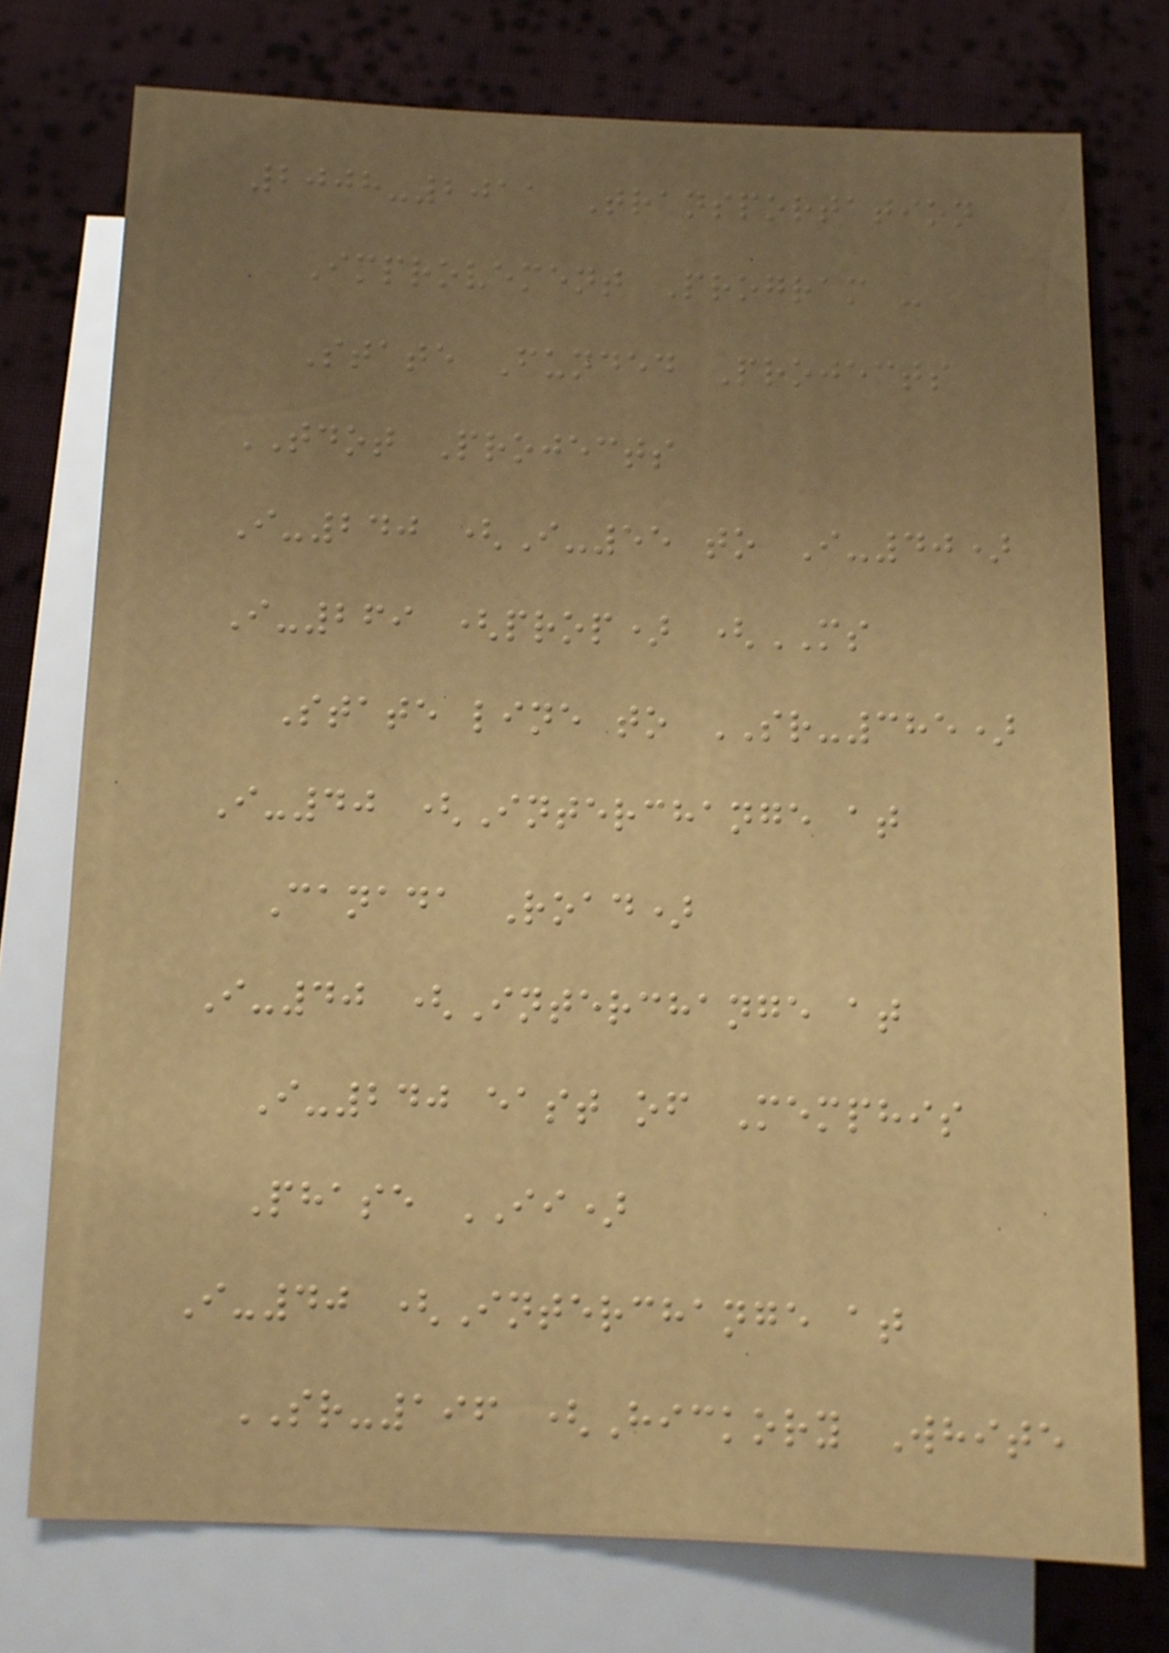2008-2011 Transportation
Improvement Program -
State Funded Projects
TDOT Projects
I-240 (I-55 to I-40)
I-269 (prop) (MS
State line to SR-385)
I-40 (Interchange at
Canada Road)
I-40 (Interchange at
I-240 east of Memphis
Phase II)
I-40 (Interchange at
SR-196 (Hickory White
